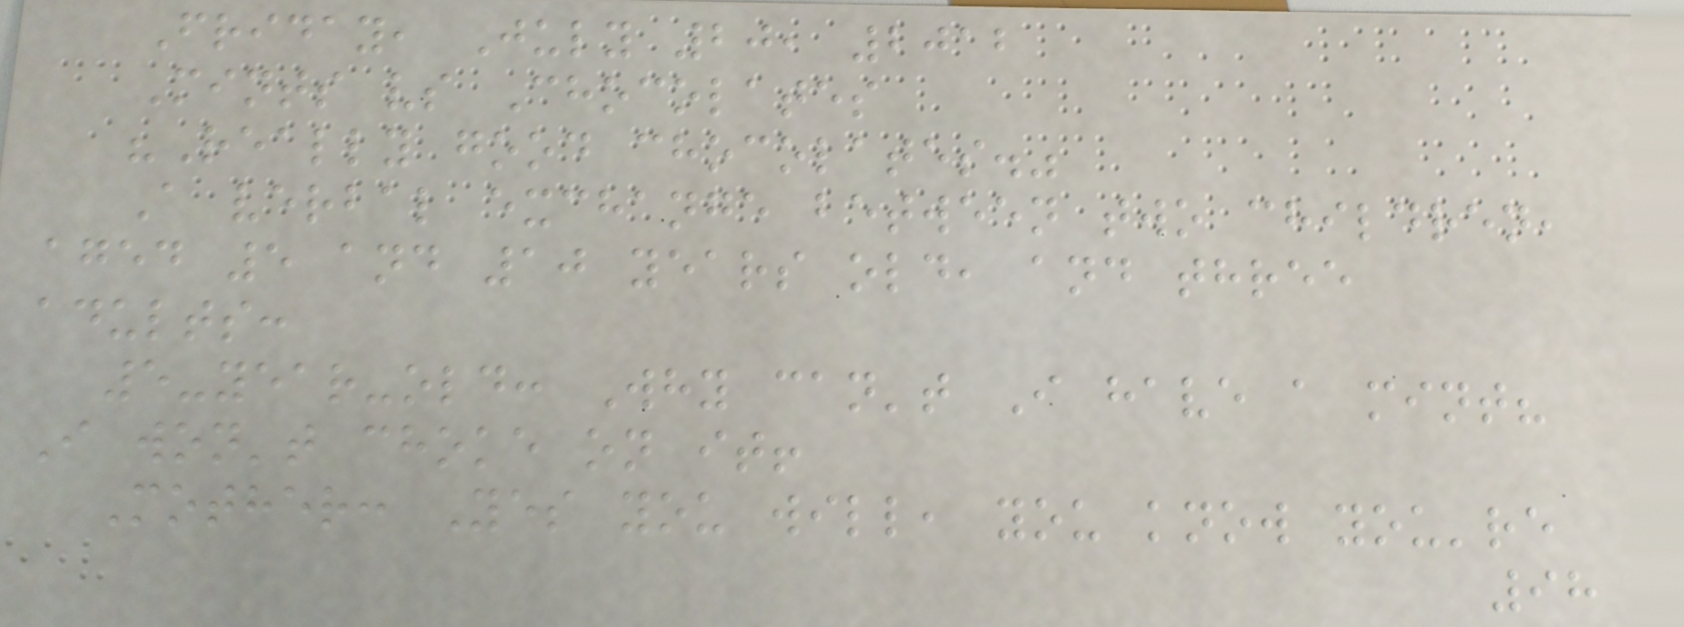Friday, July 20, 2012
Mints vs Chocolates
"Really good chocolates."
A verbal exchange between two children,
aged 5 and 10 years old, and three
adults:
5-year-old: Why can't I have a mint?
I won't choke on it!
Mother: Yes you will, you know you're
98
